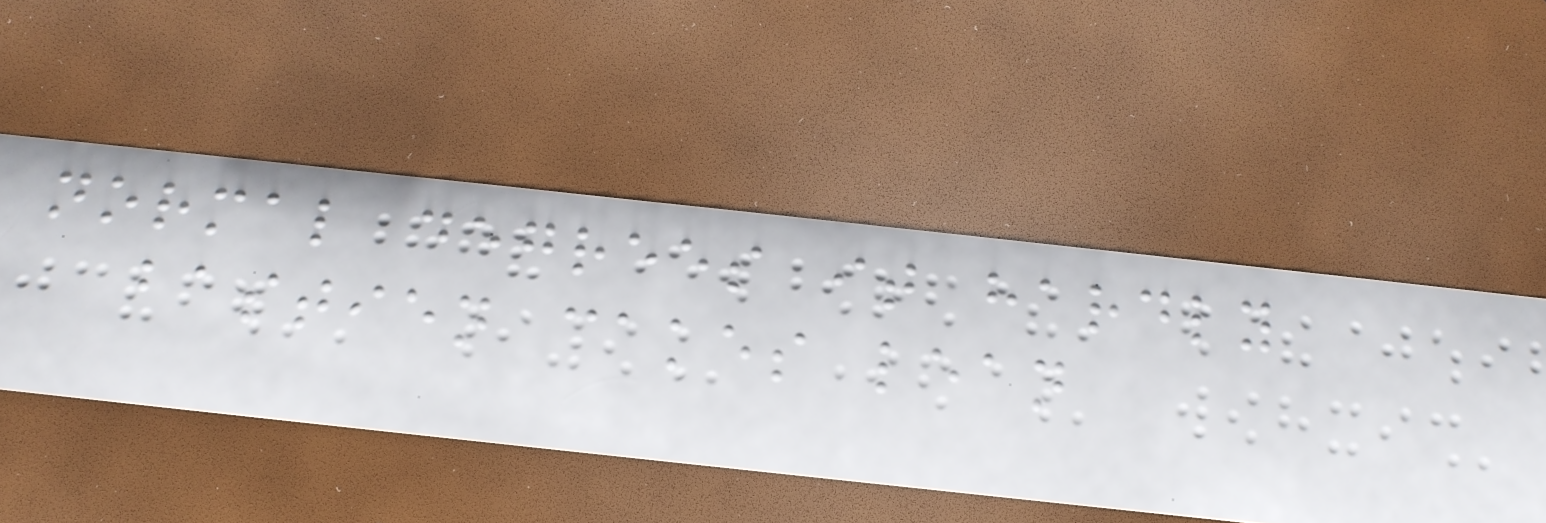normal degrees it hardly
bastien cakes lean
